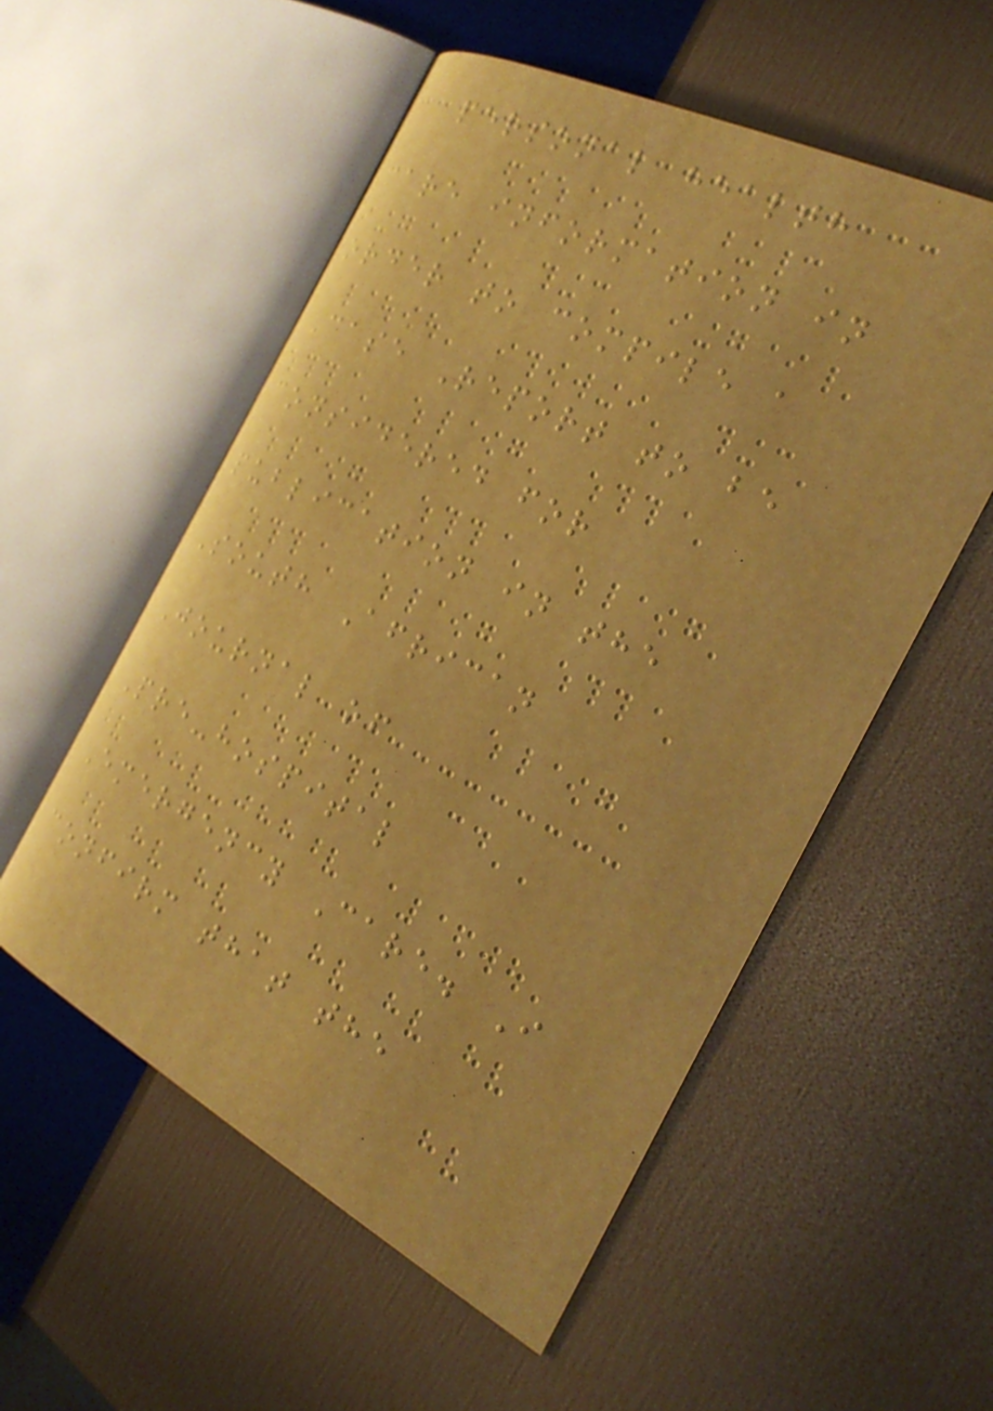personal health
care information in
order to compile a
Case Report to be
considered for
publication in the
South African
Journal of
Pre-hospital
Emergency Care. I
confirm that the
